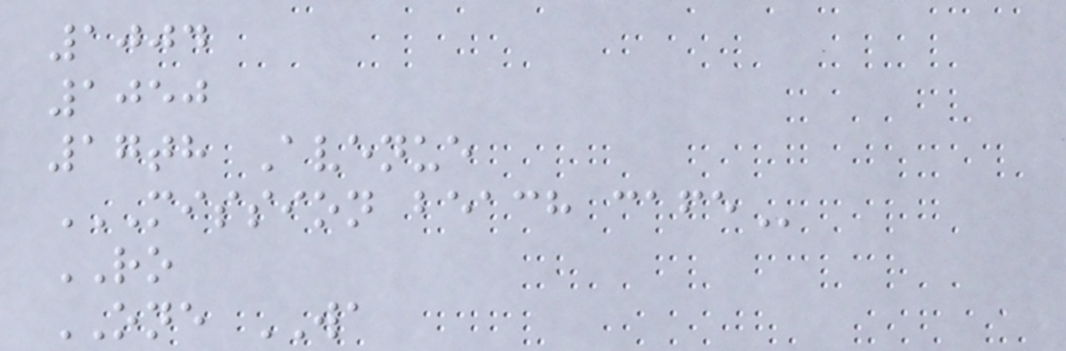1004
1050
17th Avenue
MISSION BEACH CAFE
RO
ONE WA
